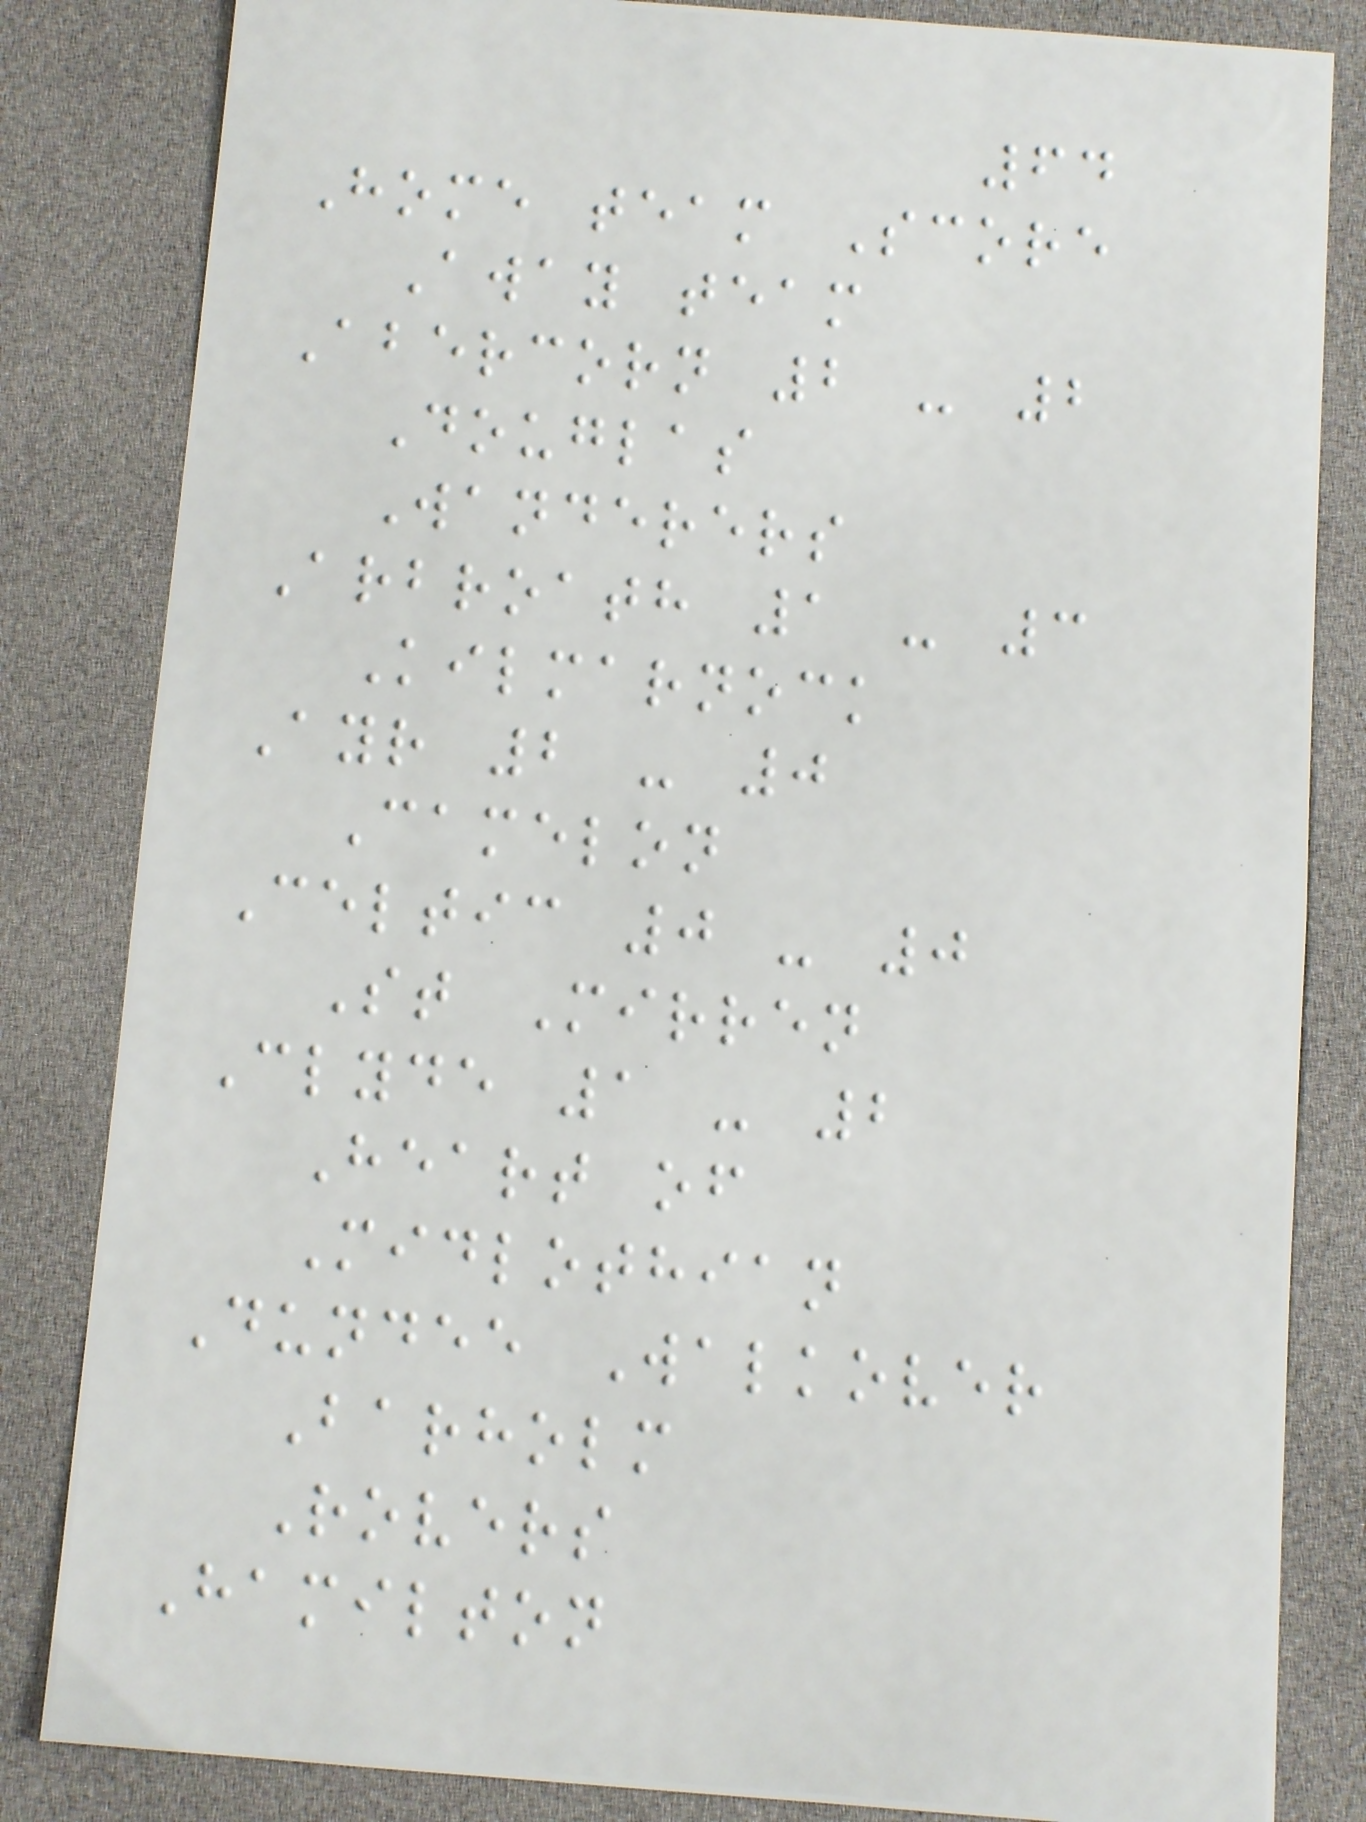64
Home team Score
Away team
Abercorn 2 - 2
Douglas
Wanderers
Arbroath 1 - 3
Kilmarnock
Ayr 2 - 0
Camelon
Celtic 0 - 0
St Mirren
Clyde 1 - 2
Heart of
Midlothian
Dundee Walkover
Barholm
Rovers
Hamilton
